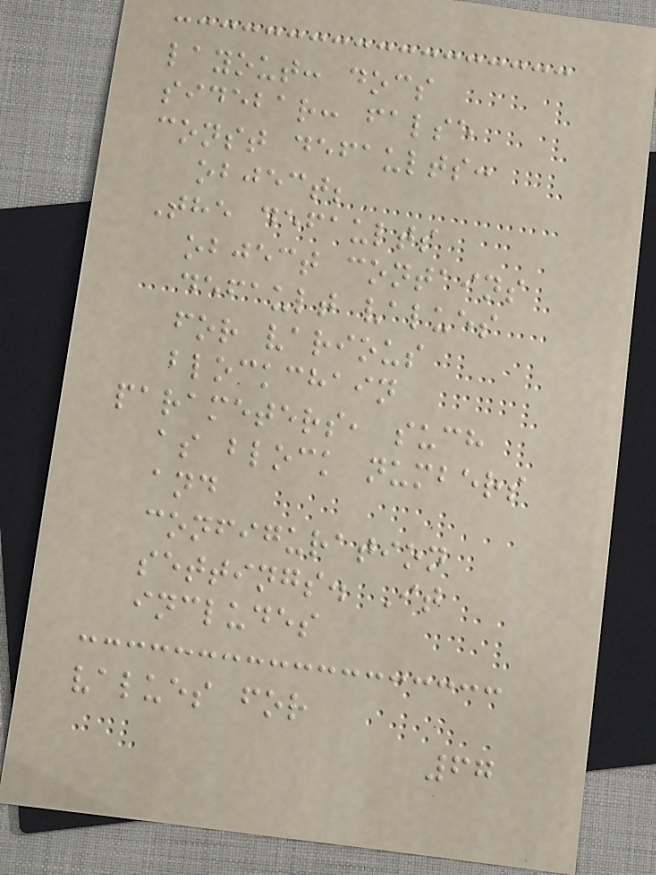layout: docs
sidebar: false
const defaults:
object;
The defaults
object contains
default values
for various
blockchain
parameters, such
as block numbers
and
configuration
settings. It
includes
values for
67
